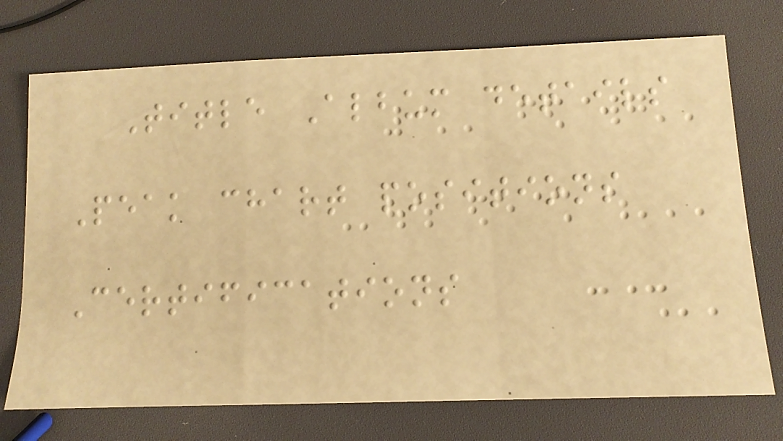Title Album details
Peak chart positions
Certifications
